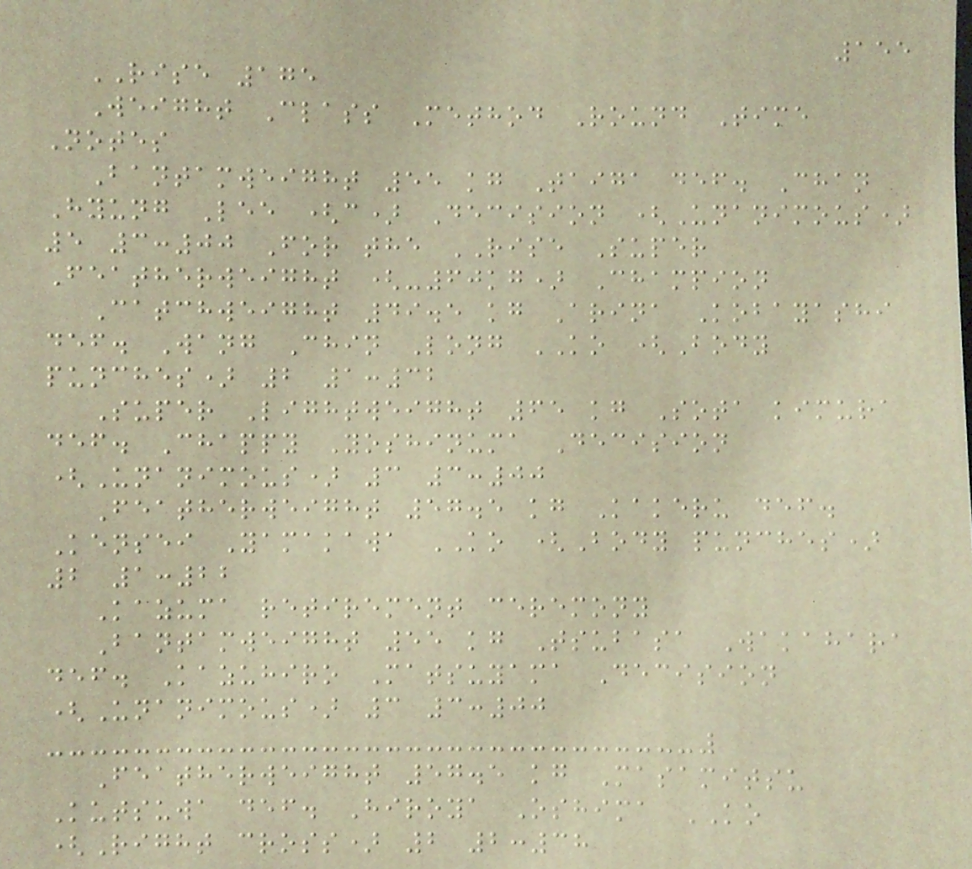155
RISE 175
Weight Class Method Round Time
Notes
Bantamweight 55 kg Taiga def. Chan
Hyung Lee (c) Decision (Unanimous)
5 3:00 For the RISE Super
Featherweight (-60kg) Champion
Catchweight 49.5 kg Arina Kobayashi
def. Wang Chin Long KO (Body
punches) 2 1:32
Super Lightweight 65 kg Sota kimura
def. Chappy Yoshinuma Decision
(Unanimous) 3 3:00
Featherweight 57.5 kg Kakeru def.
Kensei Yamakawa KO (Body punches)
2 1:22
Kazuma retirement ceremony
Bantamweight 55 kg Tsubasa Wakahara
def. Kazuhiro Matsuyama Decision
(Unanimous) 3 3:00
Featherweight 57.5 kg Masamitsu
Kutsuwa def. Hiroya Oshima KO
(Right cross) 2 2:38
